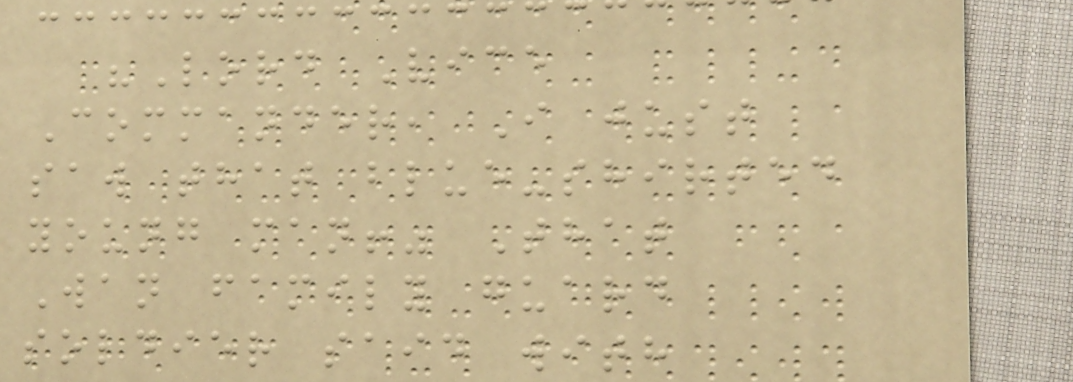"Lord Vice
Commander, I just
saw that blue-shirted
young man!" That
Wan family guard
soldier said with
